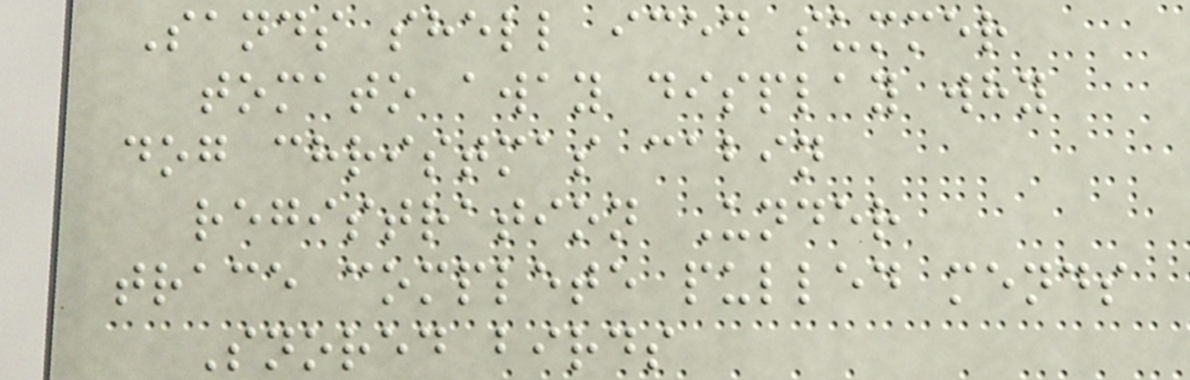Sands shell iced summer
tomato away display why
dog christmas cabin
registration Under
trace complete pulled mends
Snored birds
